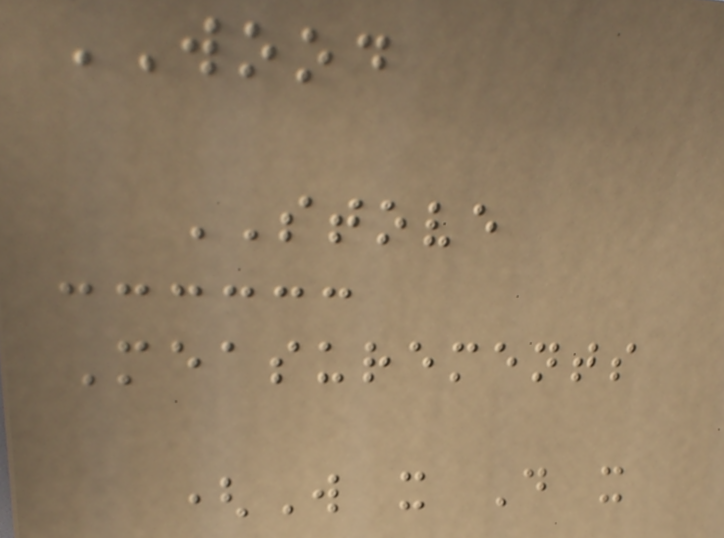WOOD
STOVE
Measurements
(W x D x
